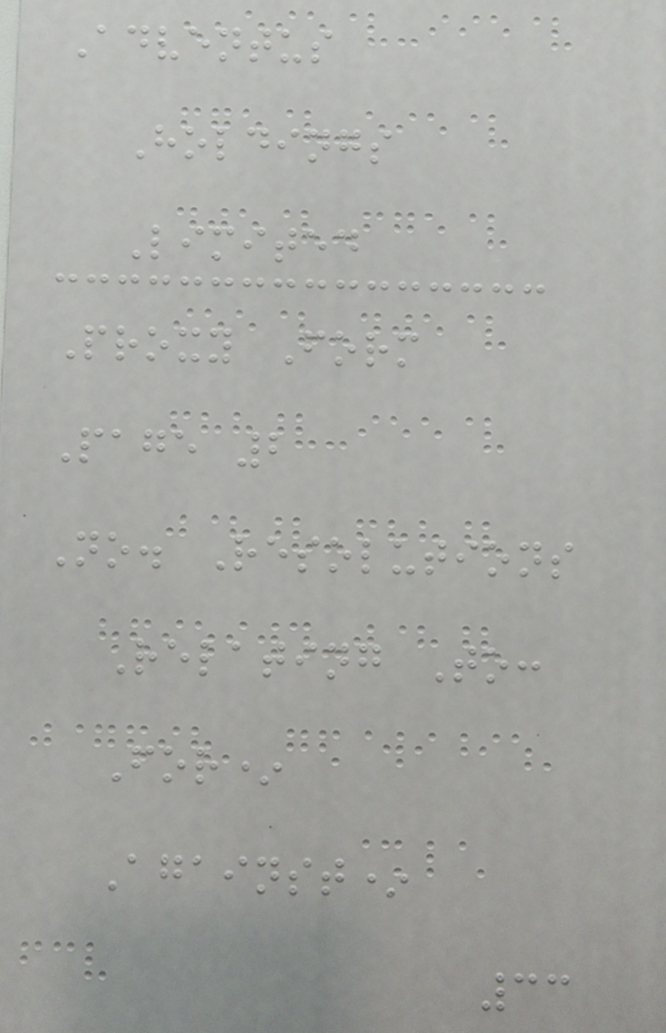Adventus
Holdings
Limited
Proxy Form
Page 2
No. Resolutions
Relating To:
For*
Against*
33
